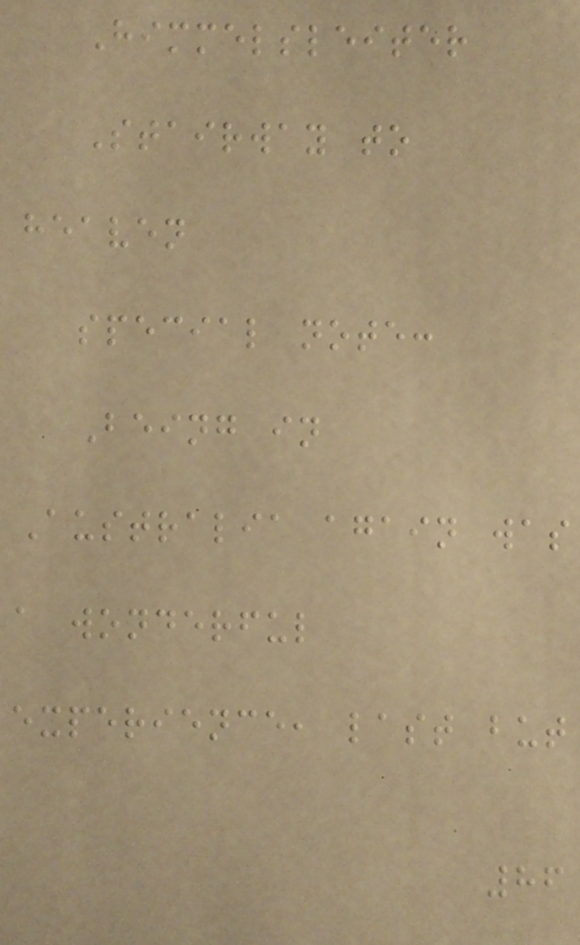Himmelsleiter
Stairway to
heaven
special note:
Being in
Australia again was
a wonderful
experience, last but
86
